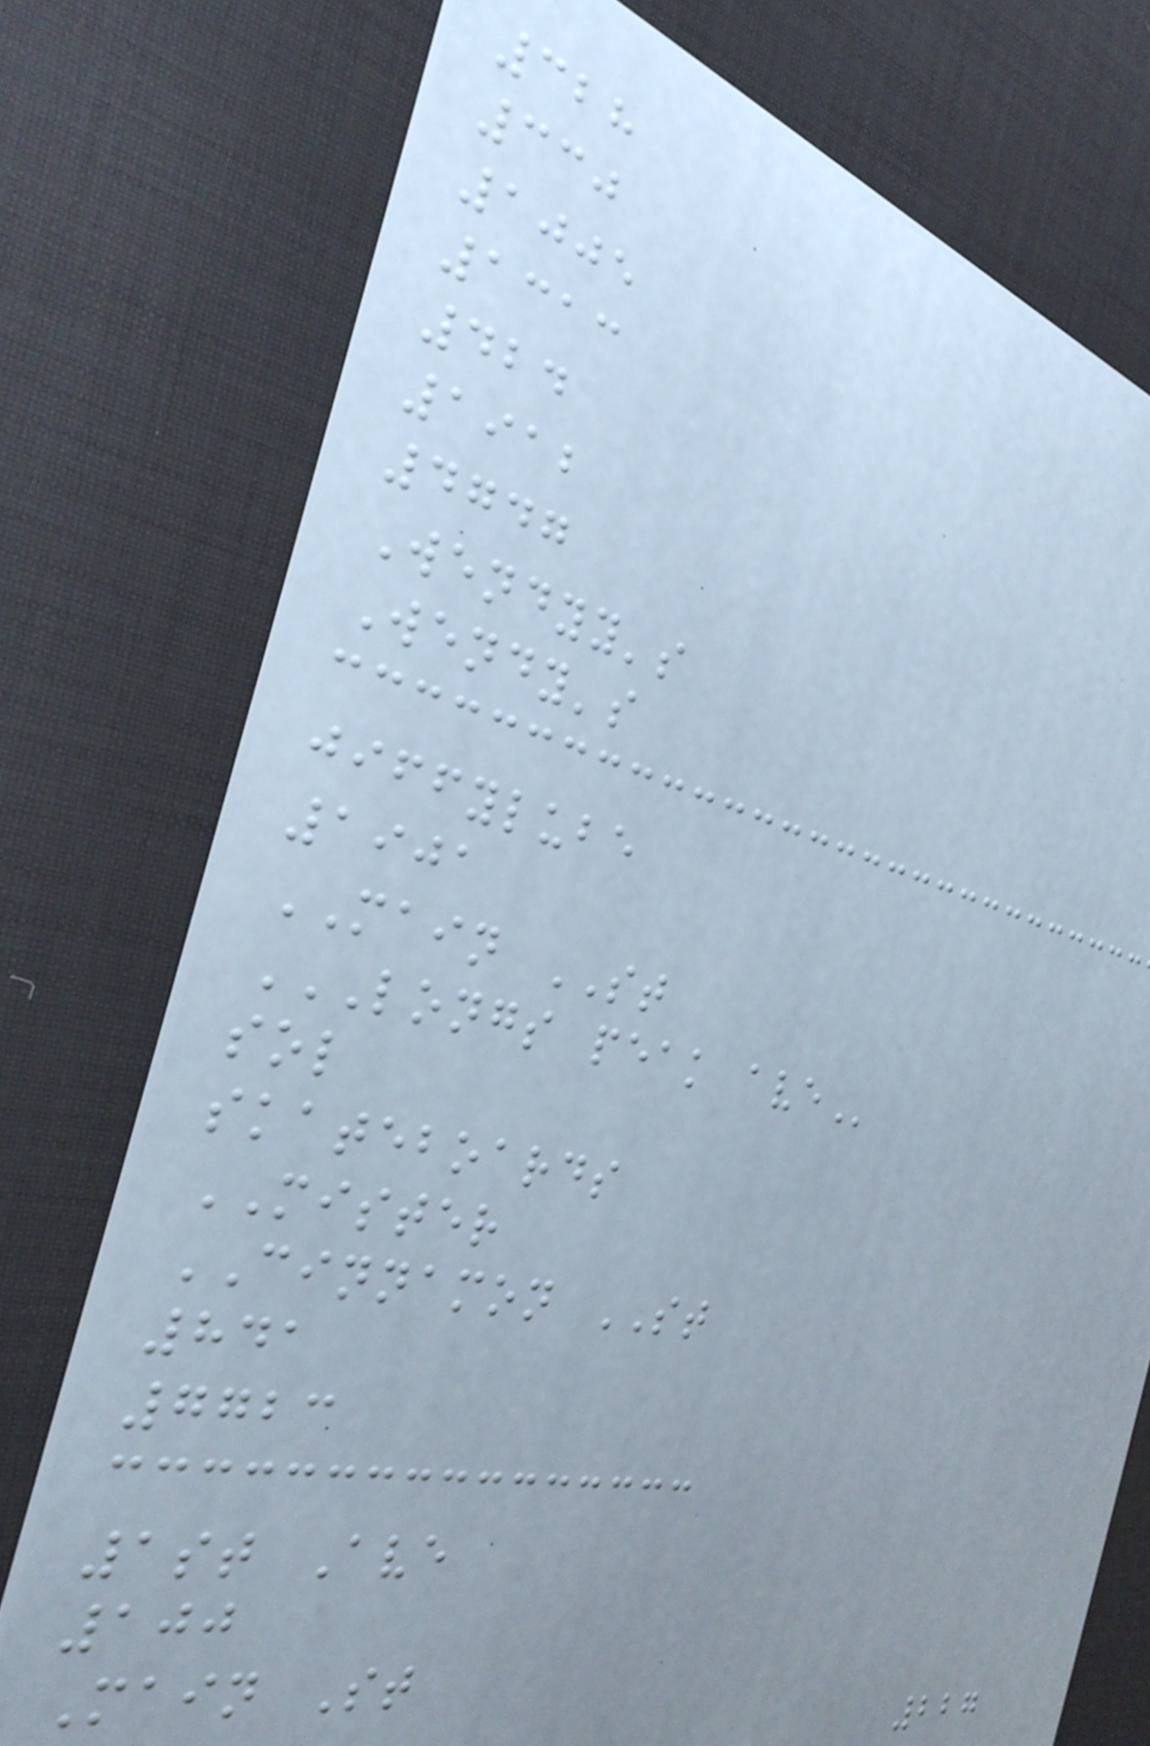328
330
1005
1313
424
1912
4747
Wendyy's
Wendy's
jiffylube
1901
MAIN ST
LONGS PEAK AVE
sol
skateboards
MISTER
CINNAMON ST
841
7723
1st Ave
100
Main St
227
